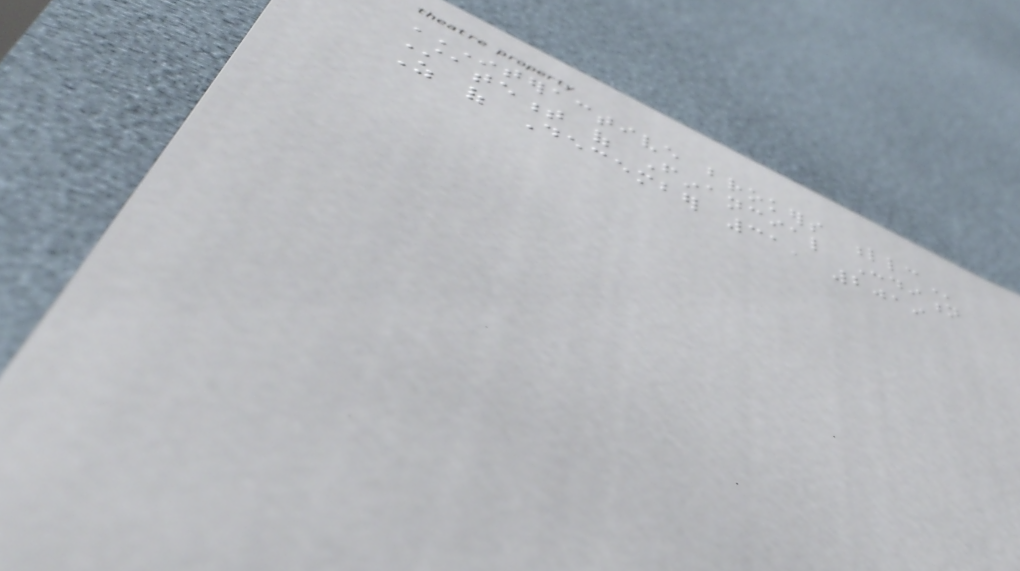INTERACTIVE BROKERS LLC
Statement of Financial Condition
As of December 31, 2019
